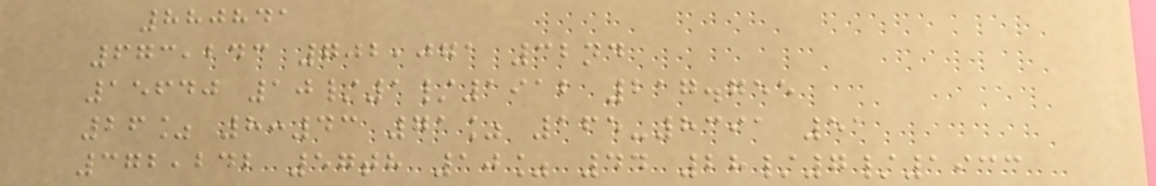880841
673,243 702,071 32nd
15640 10/1/1912 217.755
26% 8:43 71% 165-8391 51
372,242 57th 10% 44 28/7/1933
